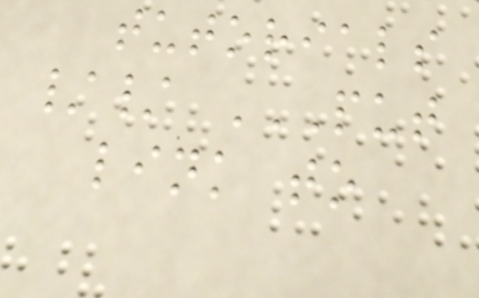tutorials
// PUT
LINK TO
